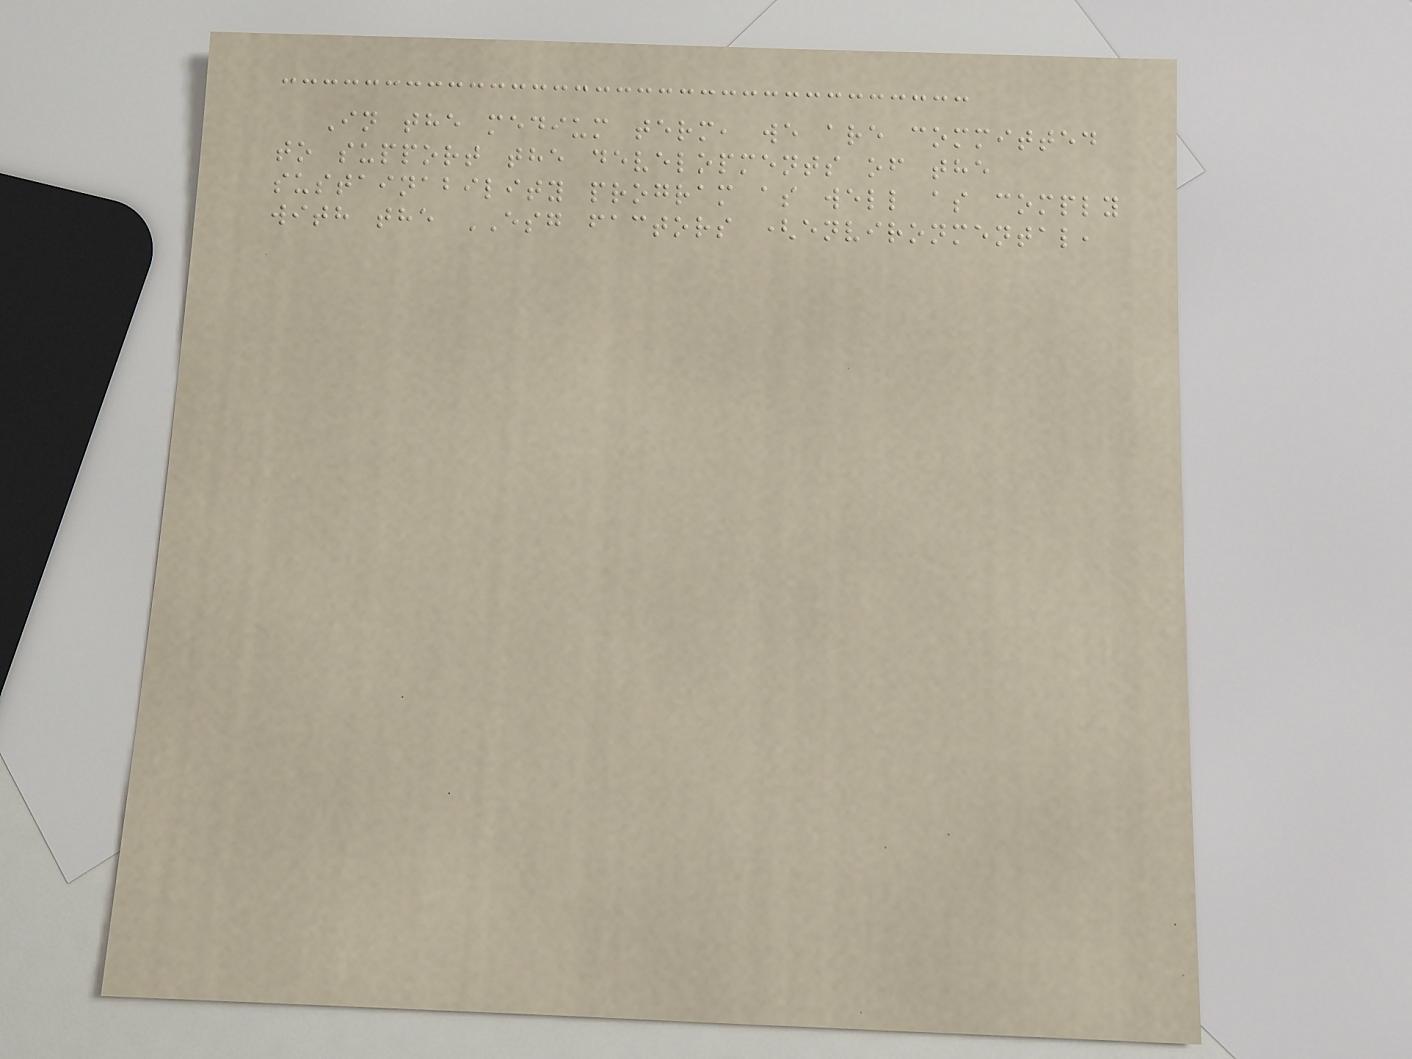In the medium term, we are committed
to support the developments of the
sustainability program as well as comply
with the ESG factors (environmental,
